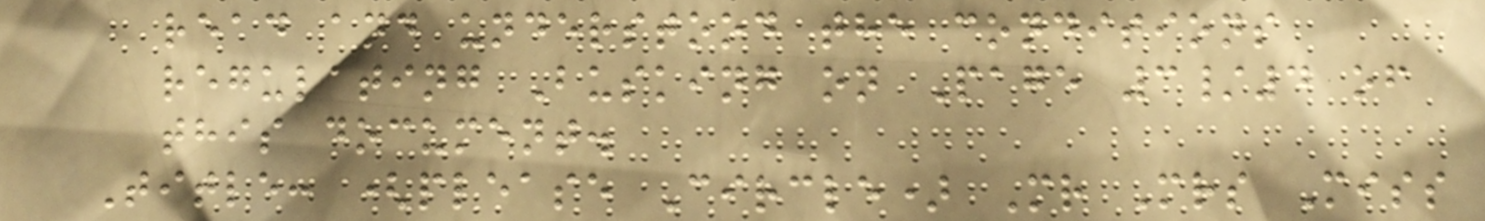read and understood the conditions
regulating Busking on Page 3/4 of
this document.
Title: (please Circle) Mr Mrs Miss
